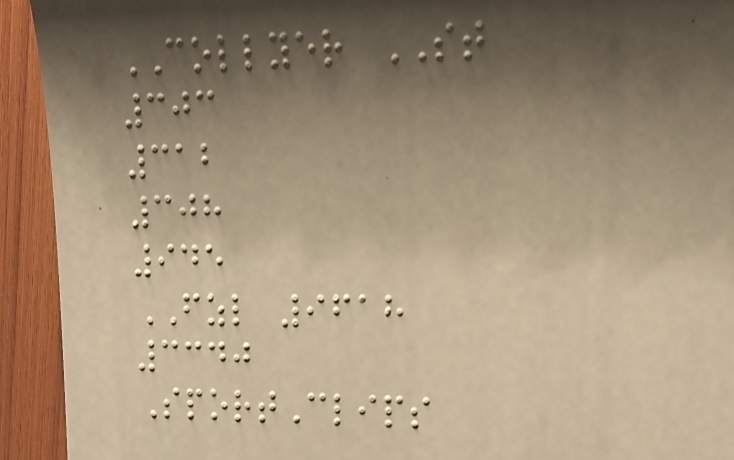COLLYER ST
303
312
308
945
FZL 9618
3340
SportClips
